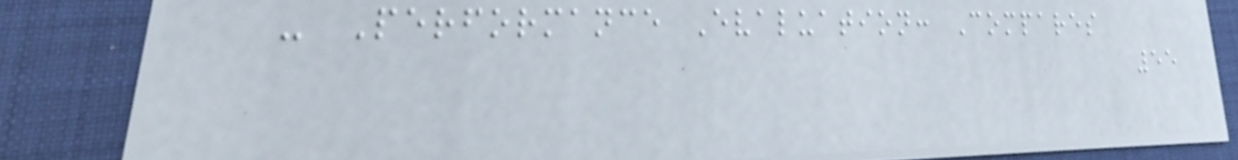- Performance Evaluation: Compares
55
